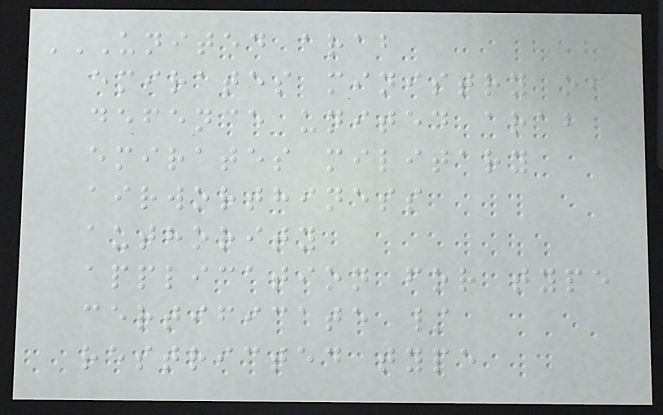UNITED ARAB
EMIRATES MINISTRY OF
DEFENCE UNITED ARAB
EMIRATES MILITARY
AIRWORTHINESS
AUTHORITY
APPLICATION FOR TYPE
CERTIFICATE /
RESTRICTED TYPE
